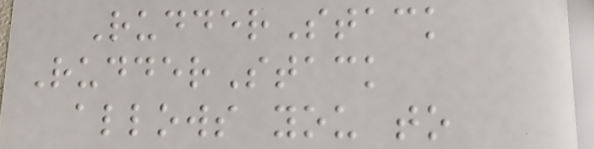RudderStack
RudderStack
allows you to
